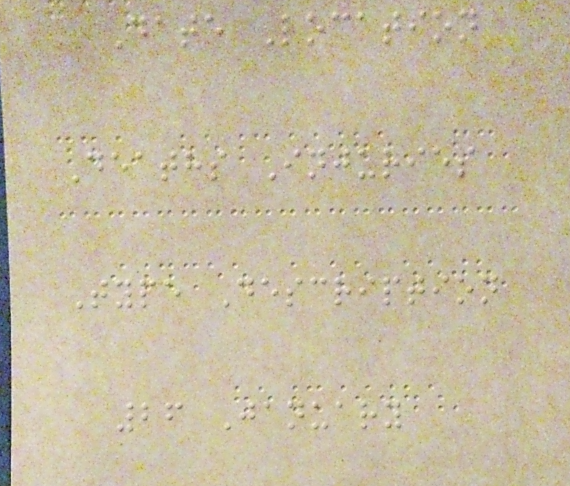Date Location
Deaths Injuries
Type Description
26 January
